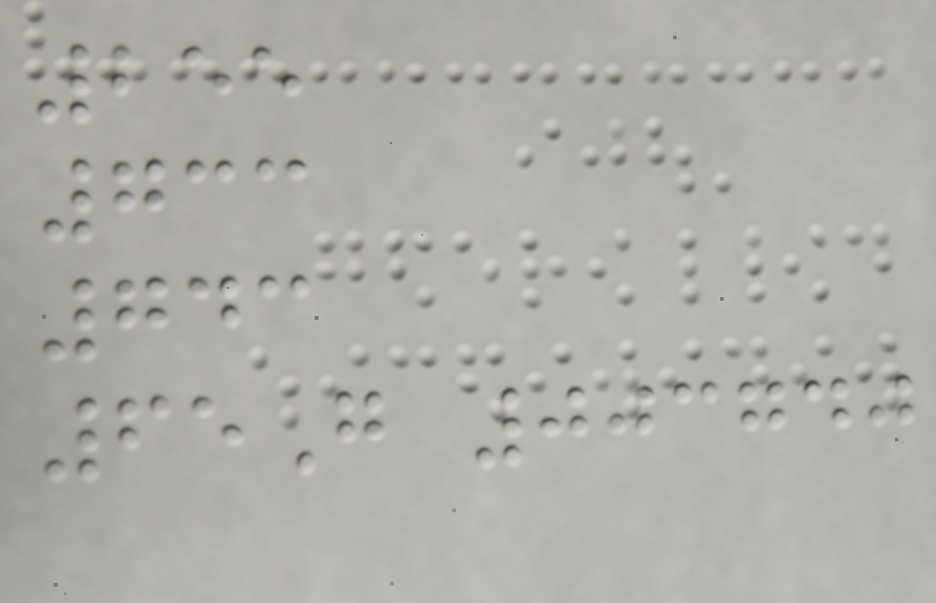255
733
743
65G 003740
